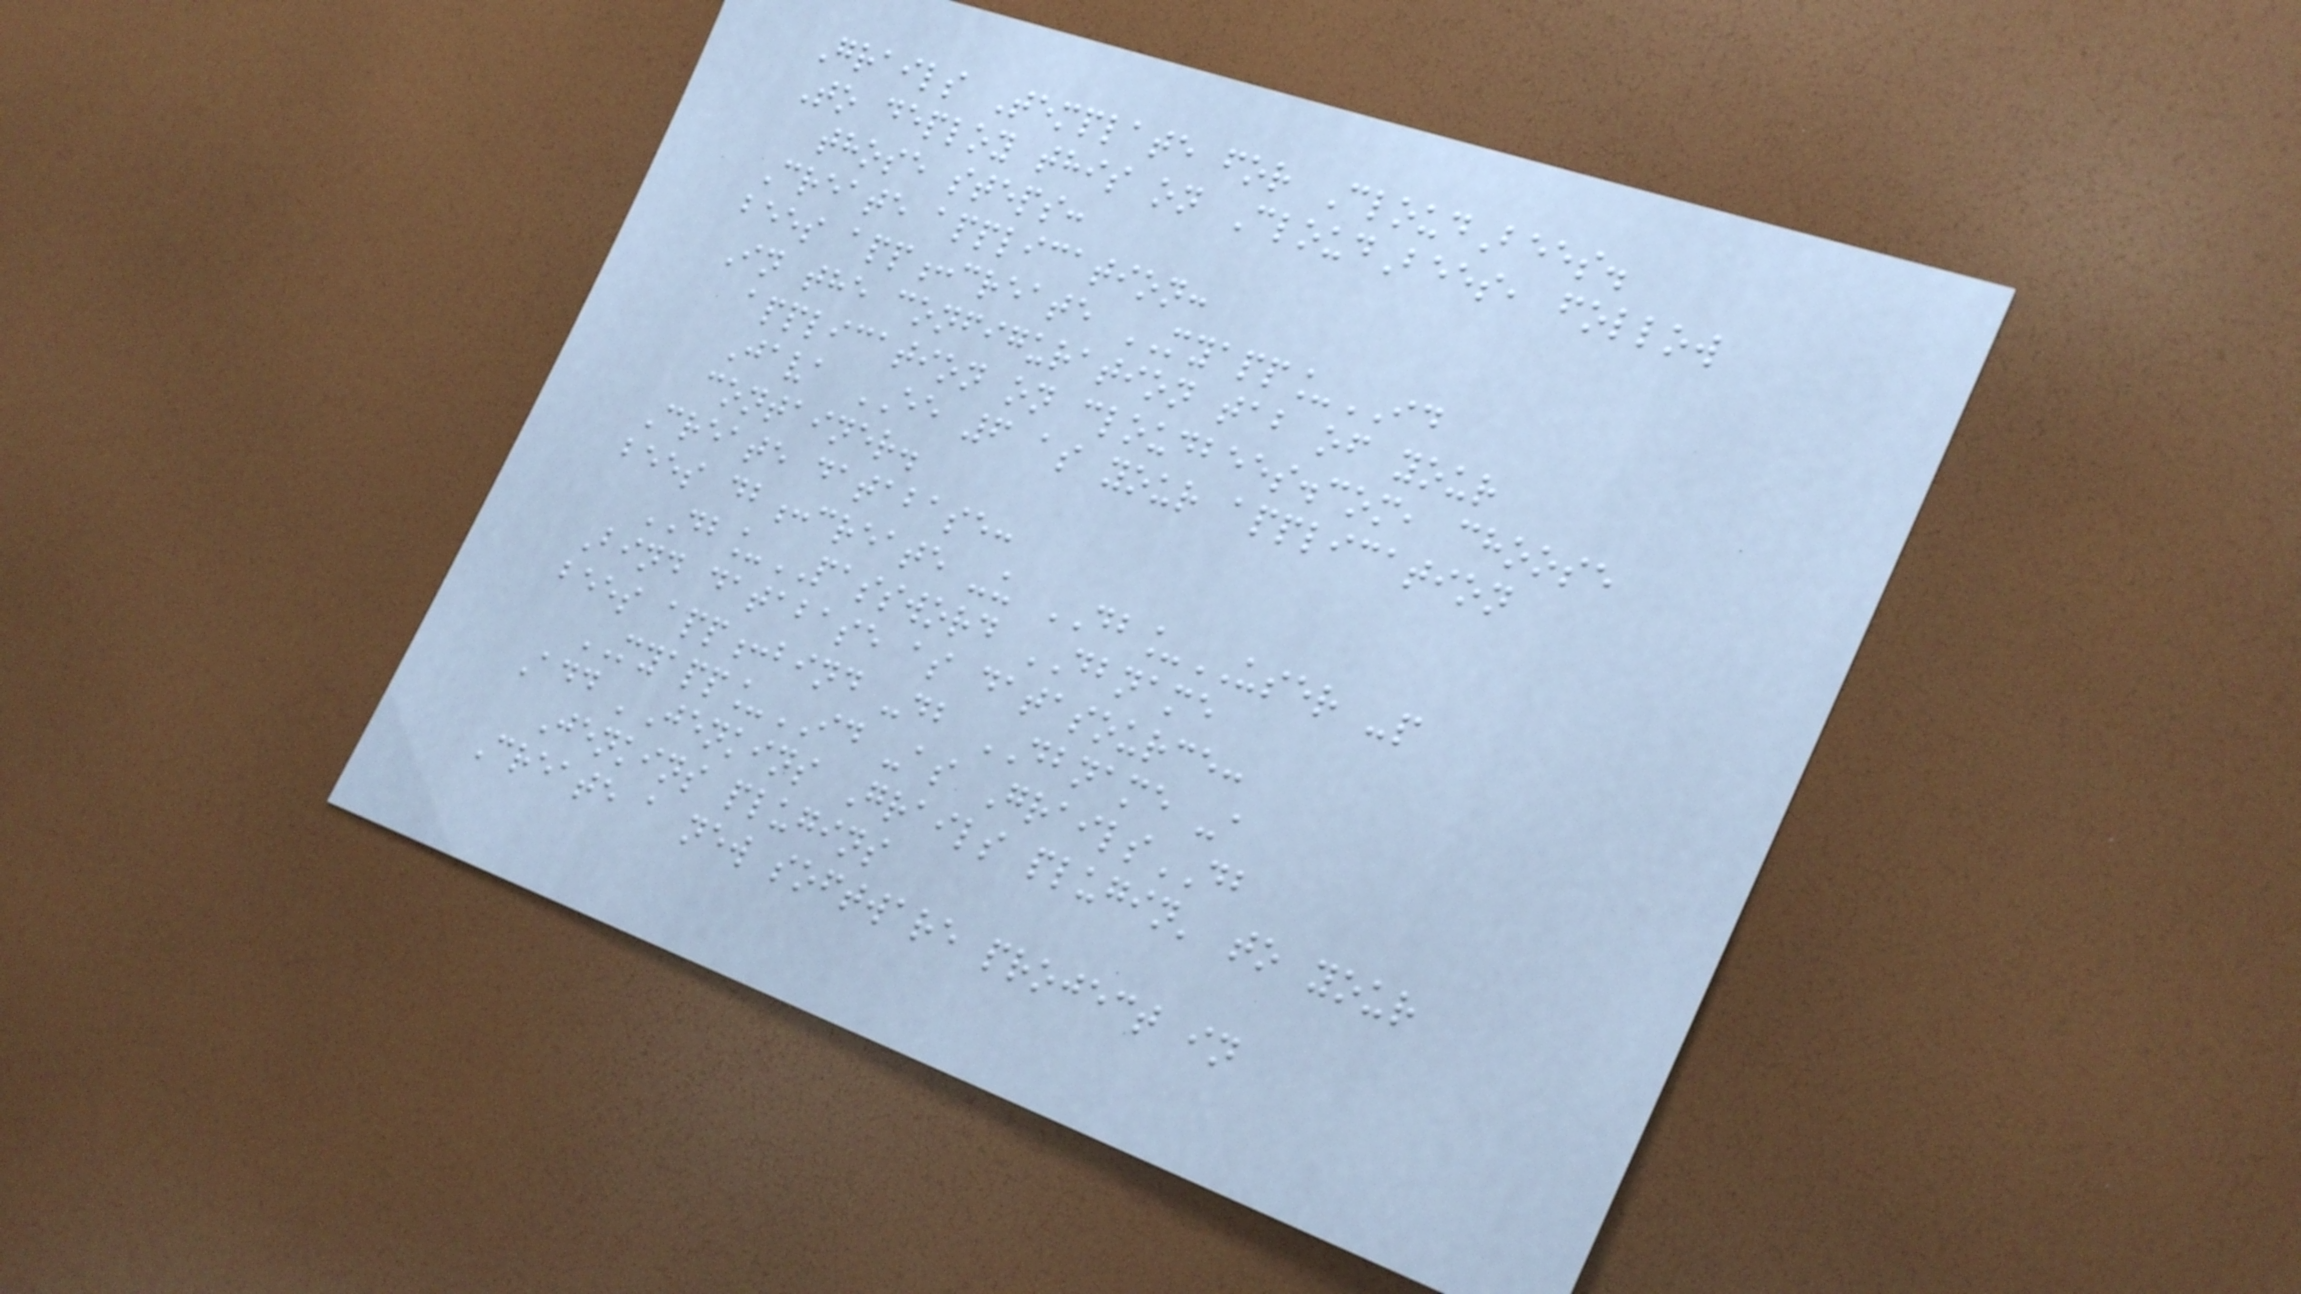Grails Template for CloudBees.
To deploy this on CloudBees, follow
those steps:
Create application:
bees app:create MYAPP_ID
In the configuration tab of your
application on cloudbees.com, choose
Java EE 6 as your application
container.
Create database:
bees db:create -u DB_USER -p
DB_PASSWORD DBNAME
Bind database as datasource:
bees app:bind -db DBNAME -a
MYAPP_ID -as GrailsDB
Add 'Jenkins Grails plugin' to your
Jenkins plugins
Create a new software project in
